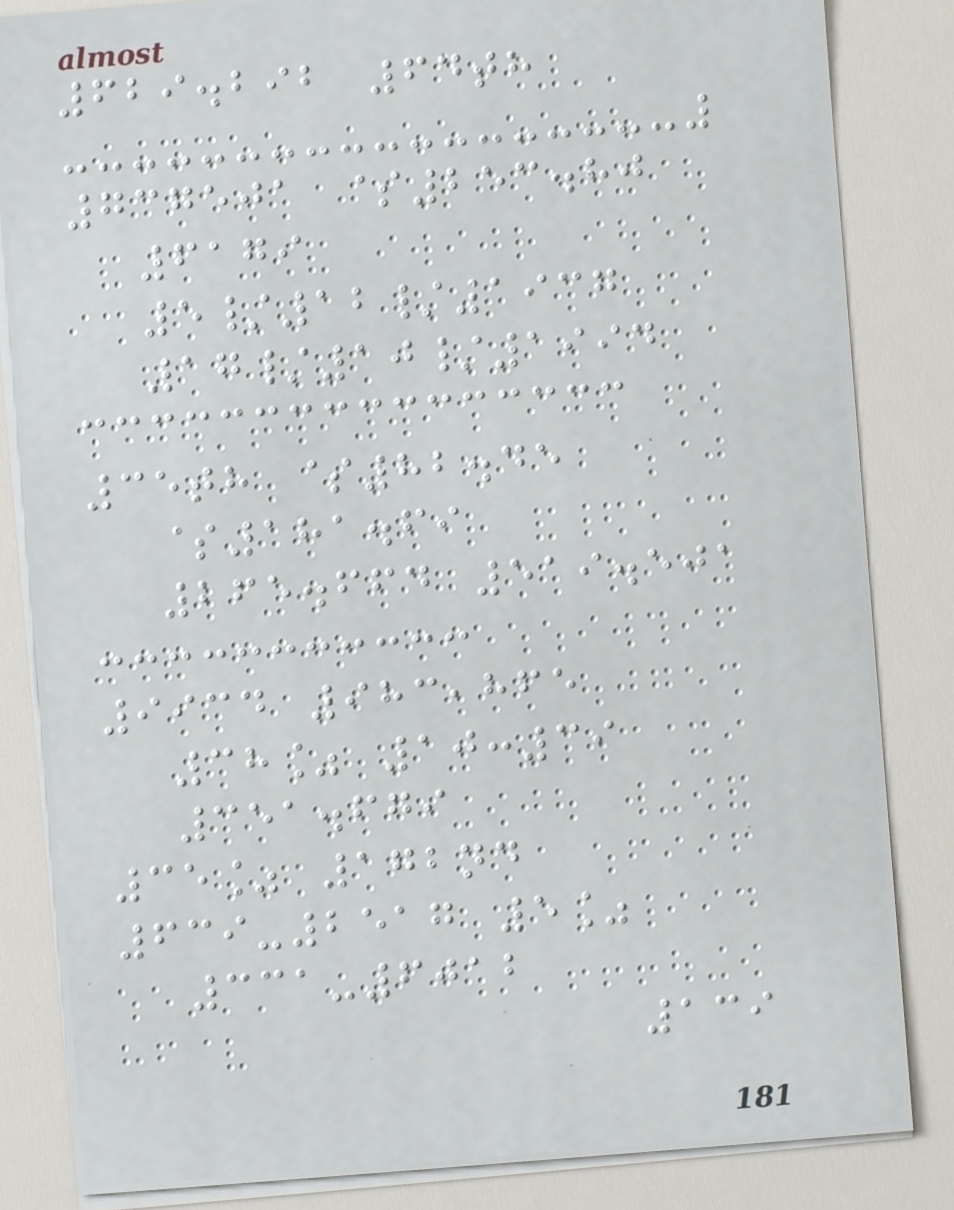629.292 64th
737501 $253.80
6179
5/12/1937
17/10/1994
35th $82.45
$181.69
265.664 519.501
9934 983,865
38% 10:39
351.679
35% 172nd
639-2517 5%
331-6012
139
